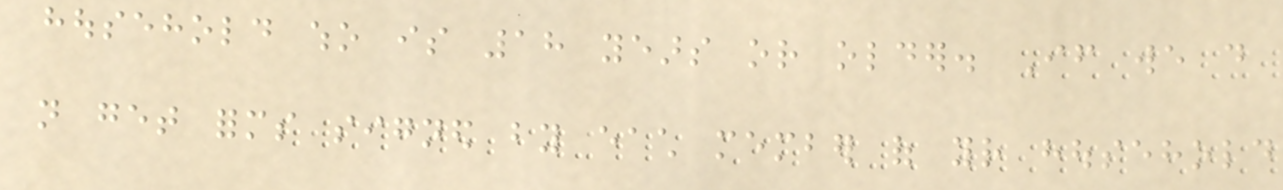household who is 18 years or older. If we do
not get forms signed by each member of your household
